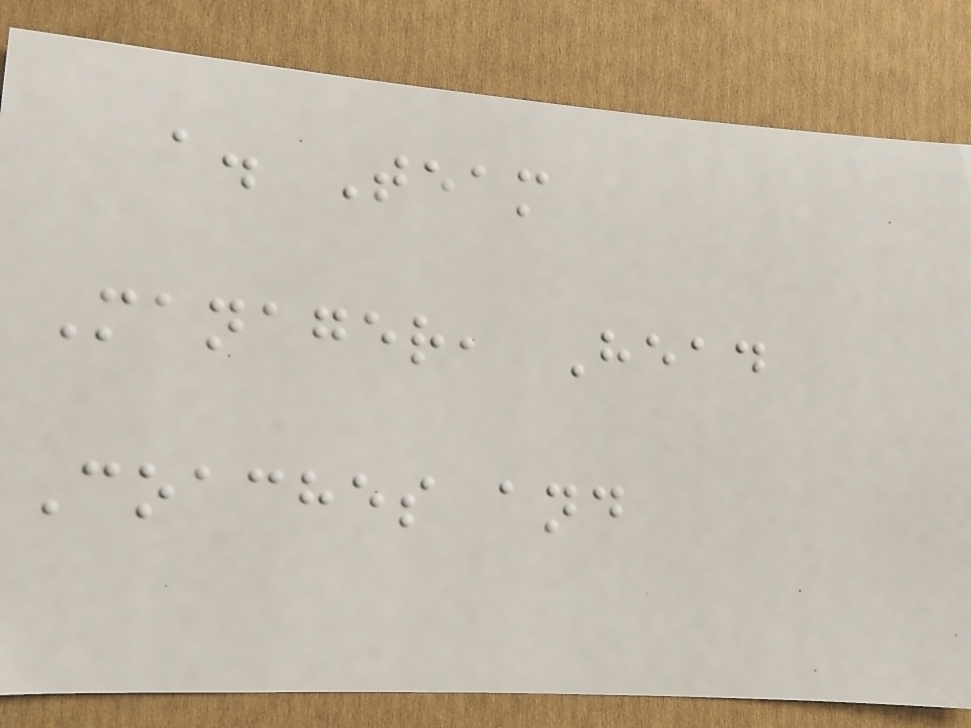a. Team
Manager, Head
Coaches and
